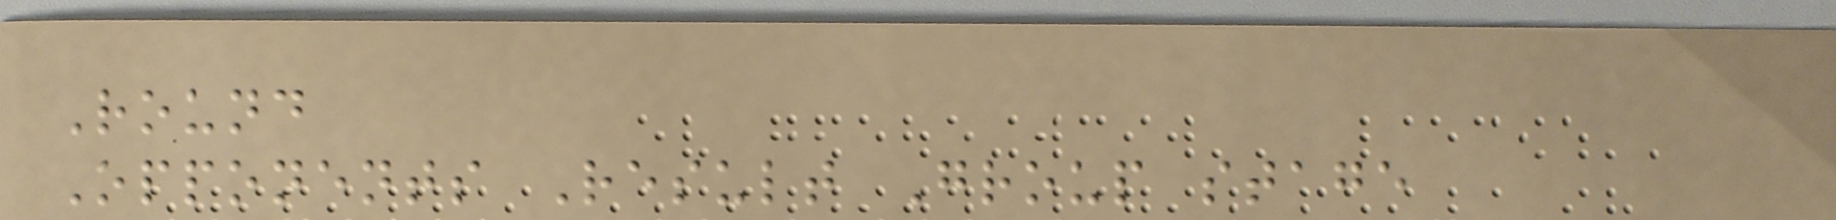Round
Opponents Result Group stage
